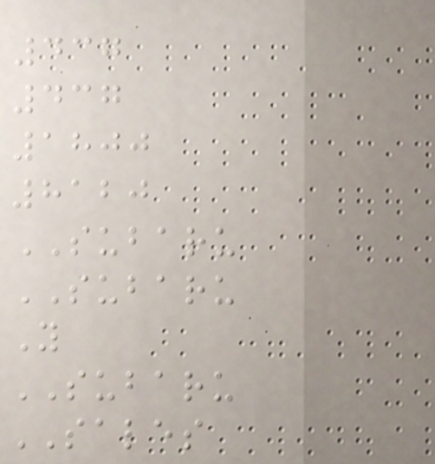437
437
1800
8120
SUBARU
SUBARU
Y
SUBARU
SALES
